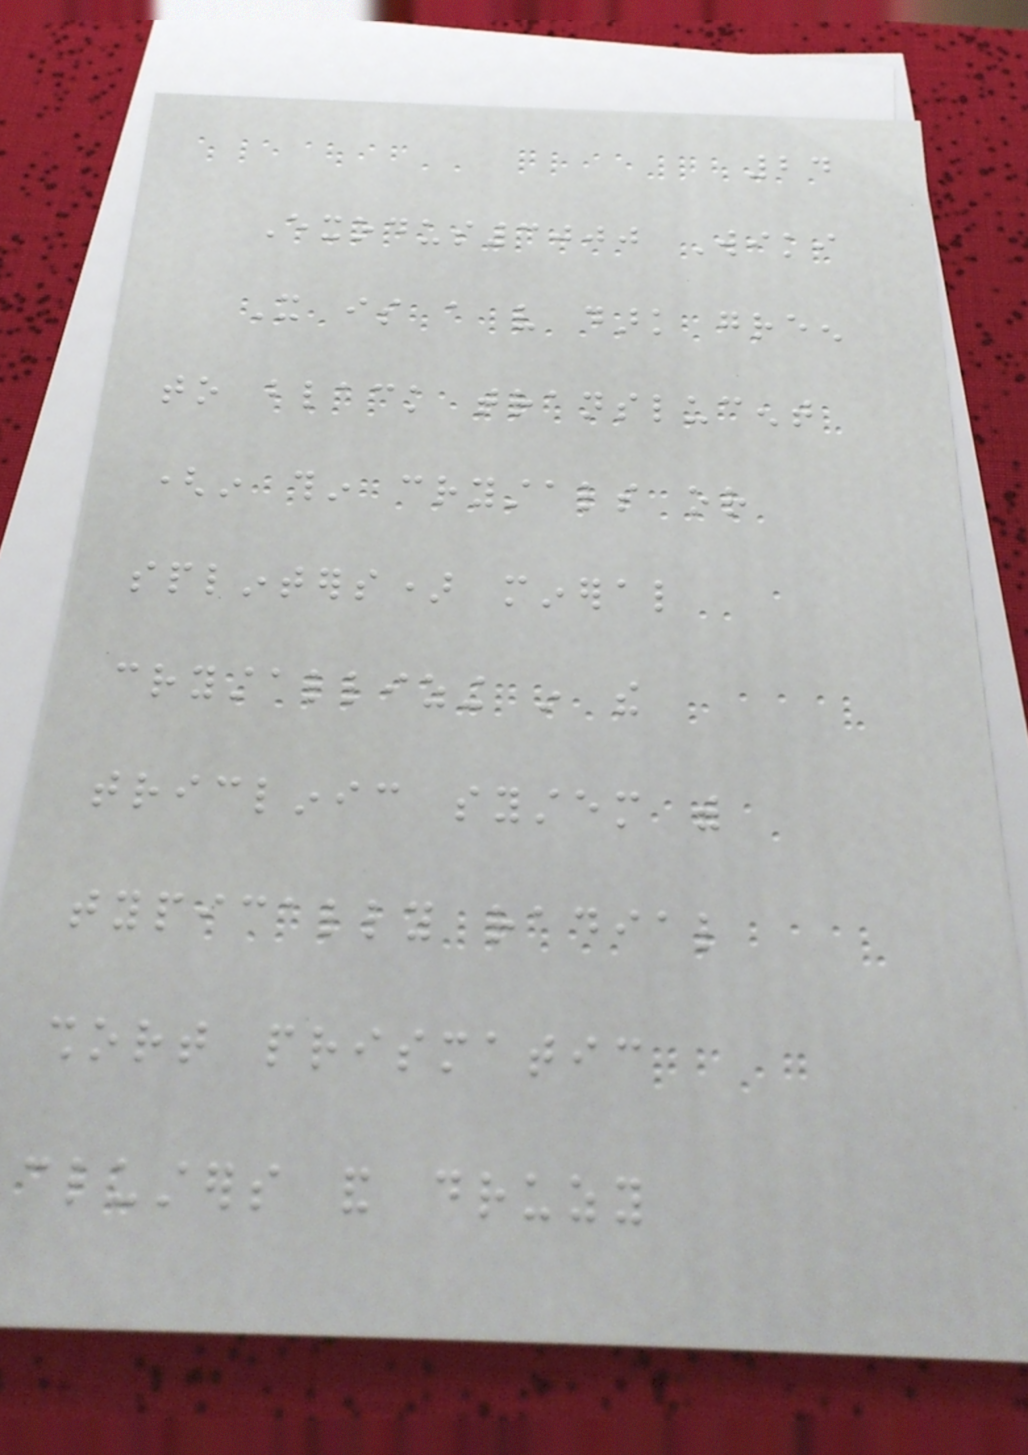24
Exodus3000 Wiki
It is a very dark green
to black translucent
(in thin crystals or
splinters) mineral
crystallizing in the
triclinic system with
typically radial
short prismatic
clusters and druzy
